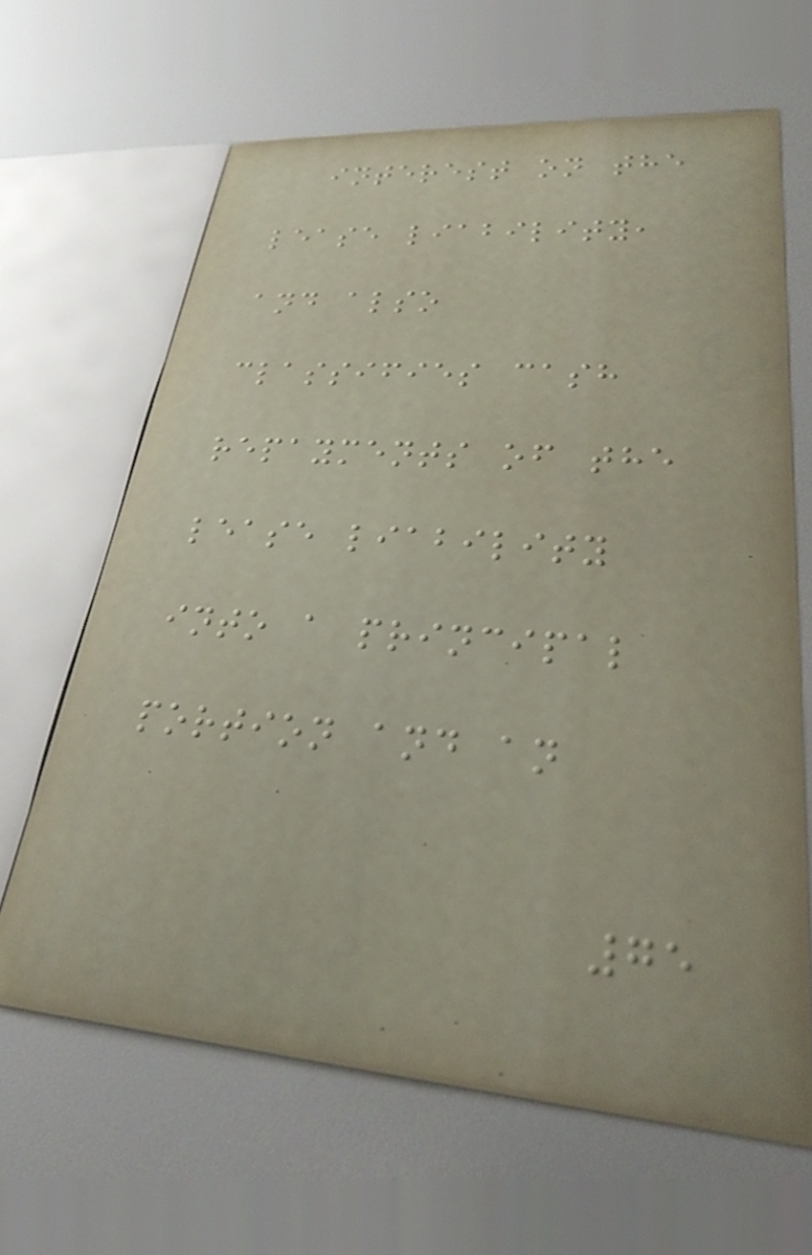interest on the
lease liability,
and also
classifies cash
repayments of the
lease liability
into a principal
portion and an
75
